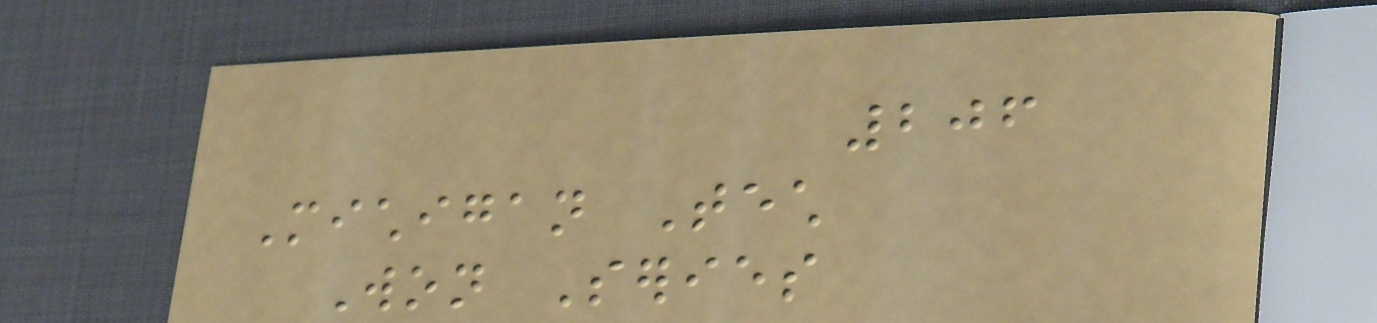206
Michigan Tech
Won Series
